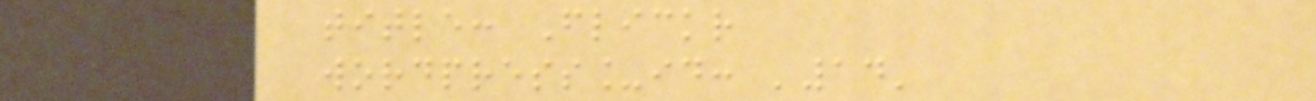title: Flickr
wordpress_id: '14'
